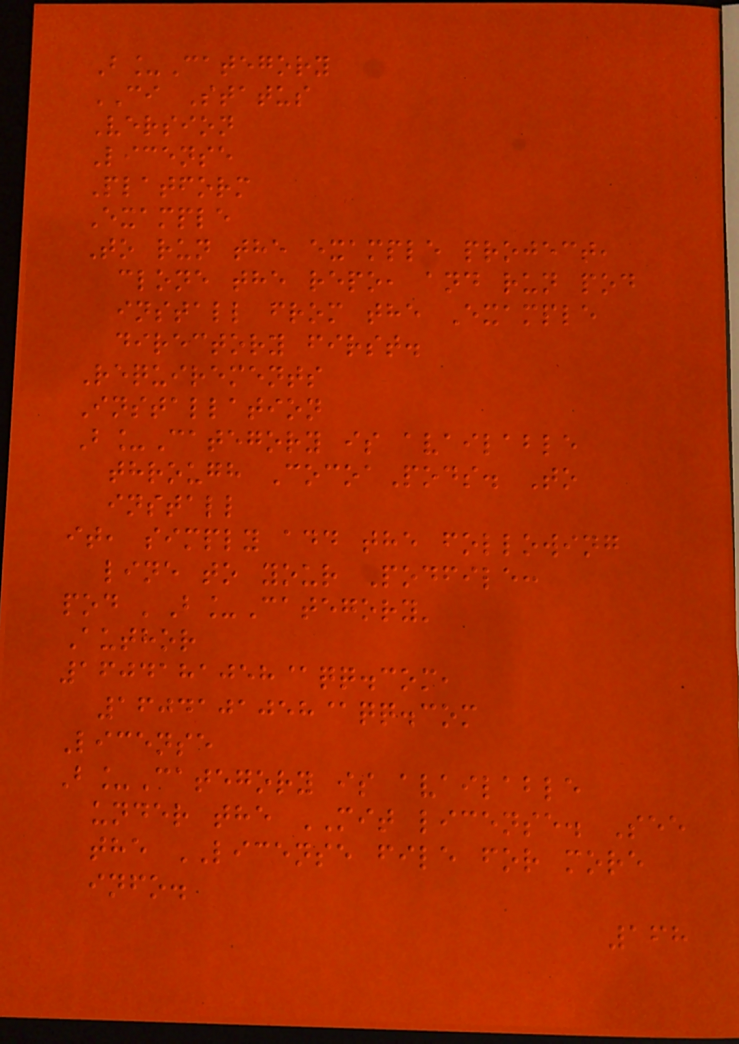B_Category
CI Status
Version
License
Platform
Example
To run the example project,
clone the repo, and run pod
install from the Example
directory first.
Requirements
Installation
B_Category is available
through CocoaPods. To
install
it, simply add the following
line to your Podfile:
pod 'B_Category'
Author
1604181058@qq.com,
1604101058@qq.com
License
B_Category is available
under the MIT license. See
the LICENSE file for more
info.
168
